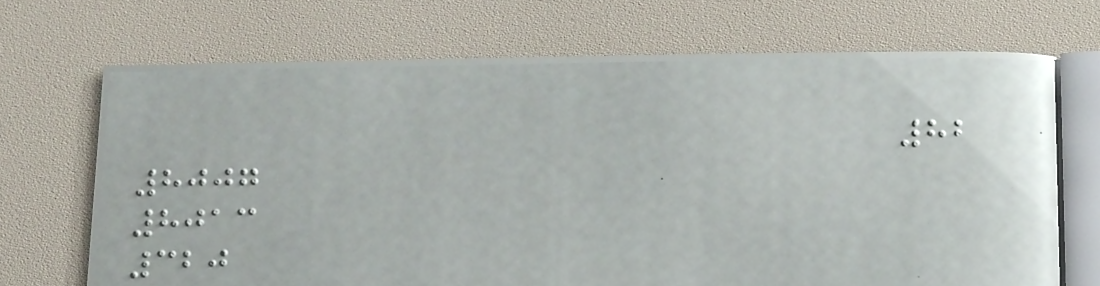82
8007
8013
320
